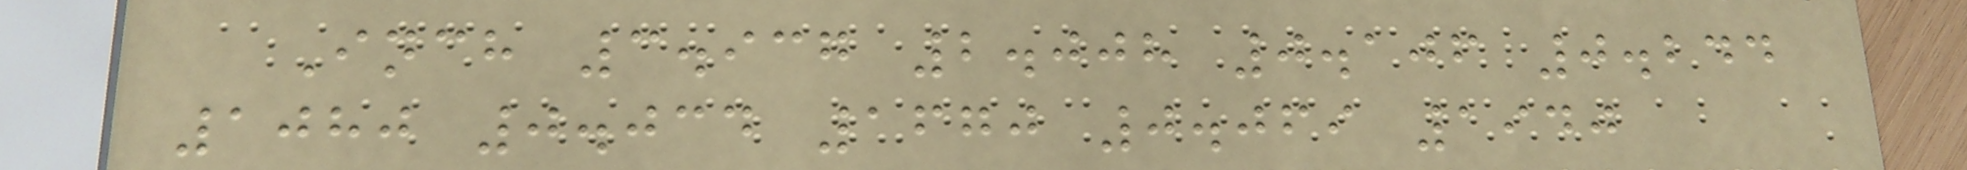Inch 3.937 2.008 0.106 0.244
1080 0.034 1670 0.069 1940
